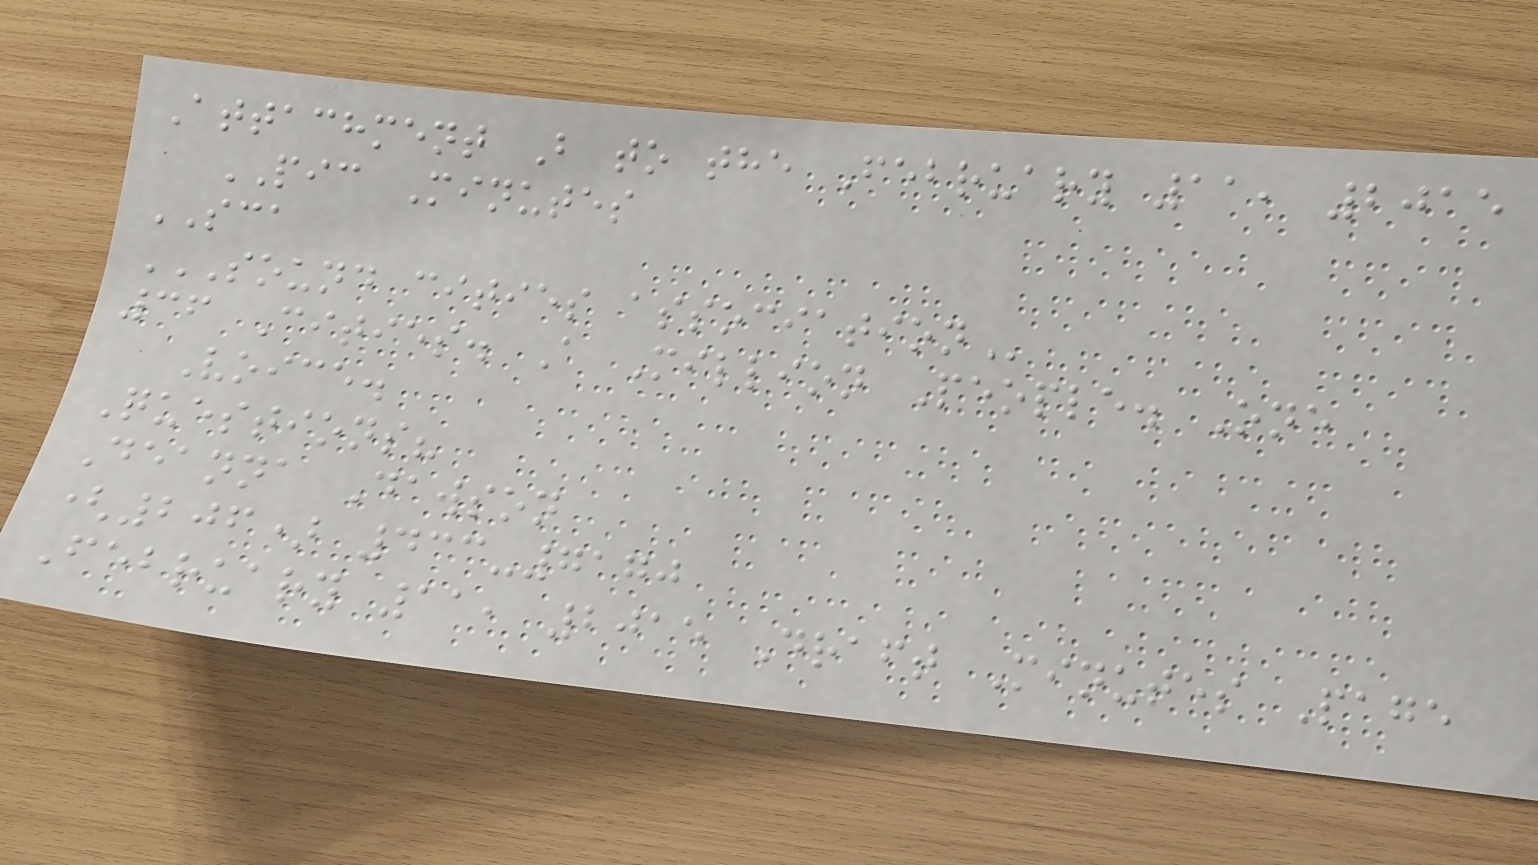Attachment B to the February 11, 2015
PIC Minutes
SCA
SOUND CITIES ASSOCIATION
36 Cities. A Million People. One
Voice.
Questions?
Deanna Dawson
(206) 433-7170
February 11, 2015 Draft Minutes Page
